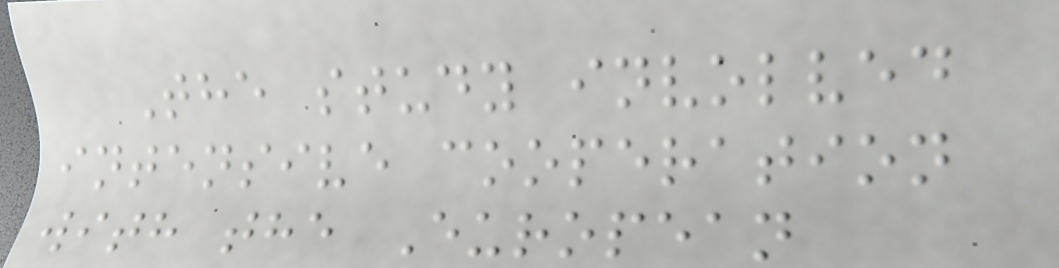The study involved
intensive cooperation
with the European
